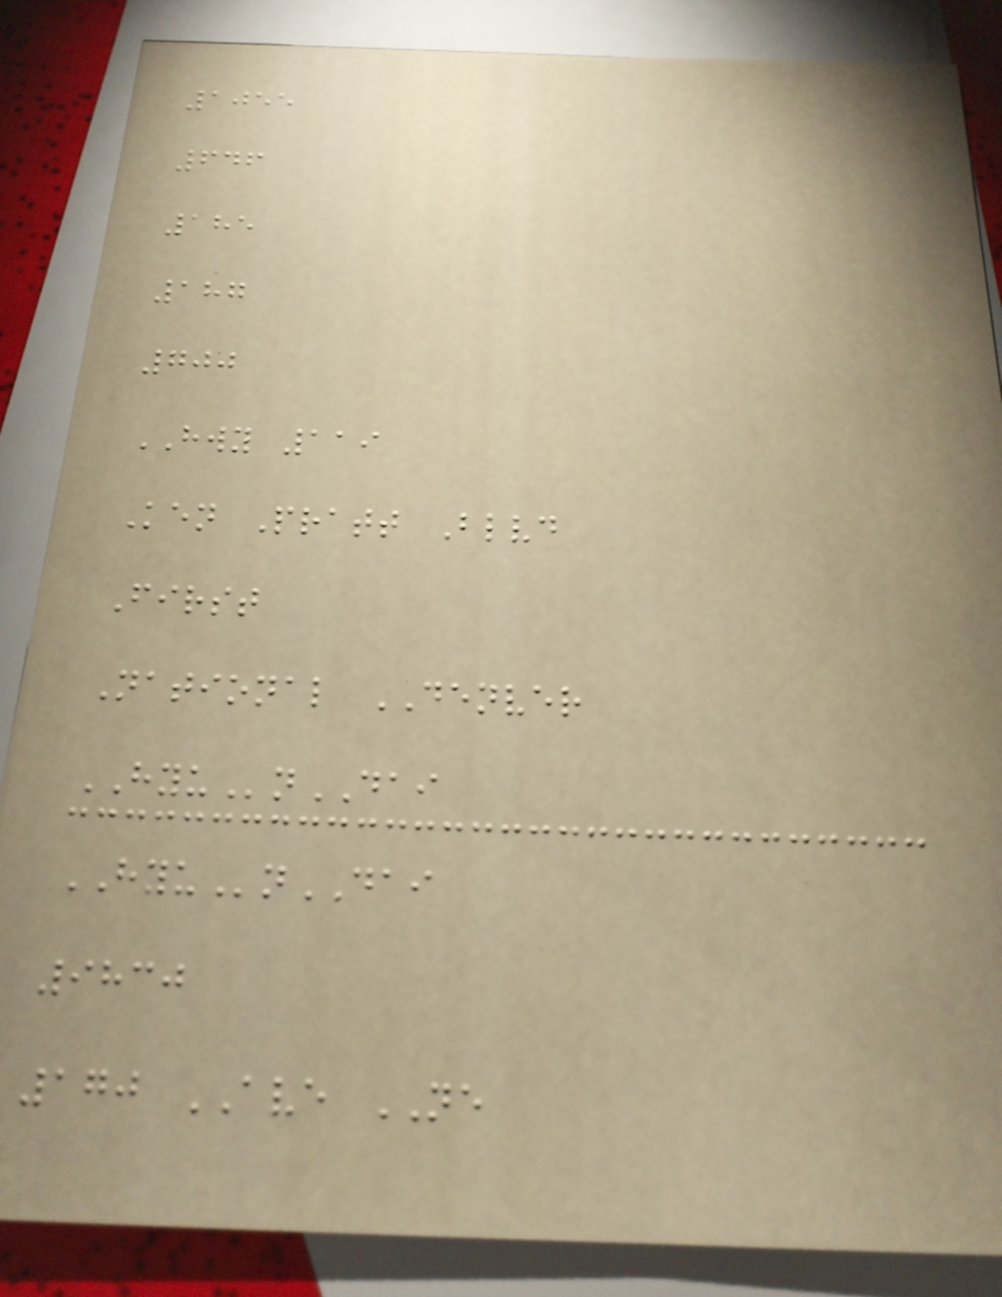1055
646
185
187
700
HWY 119
Ken Pratt Blvd
First
National DENVER
HYUnDAI
HYUnDAI
9830
170 AVE NE
